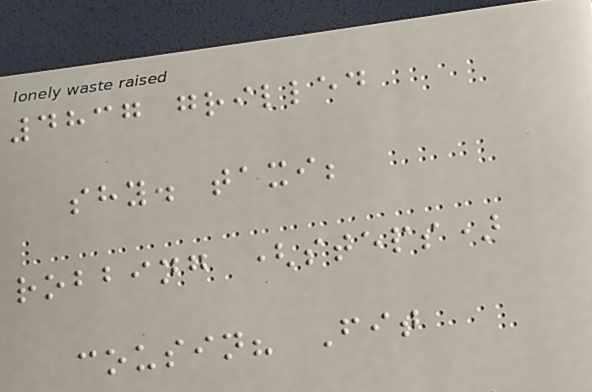4837 grilled
shy. taxi;
robbing (steps)
cousin? Fit
